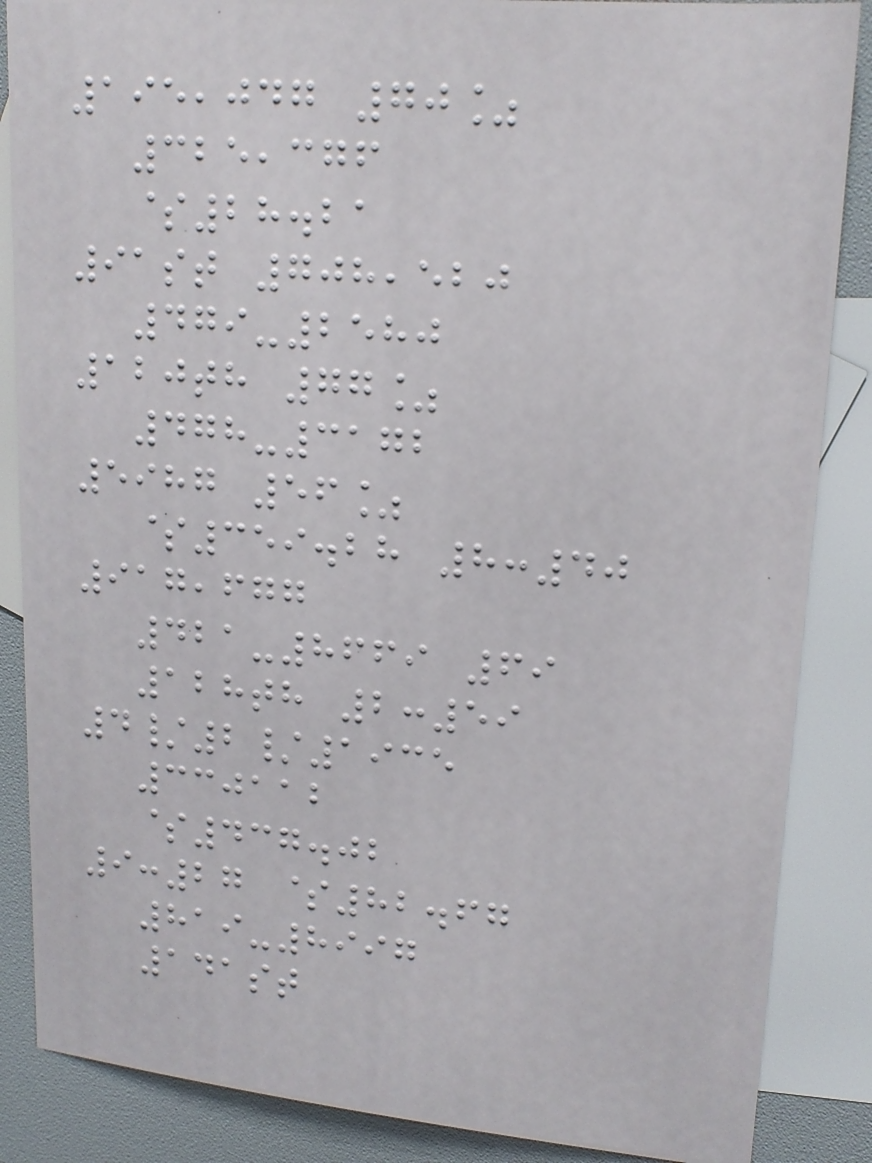195,047 70%
325,376
$28.21
91st 708,520
479-2580
120th 77%
478-3172
5987 56%
$359.28 8:40
917,677
421-8669 69
128th 2:59
4/2/1935
330112
$437.02
9:27 $82.67
819-8997
141st
